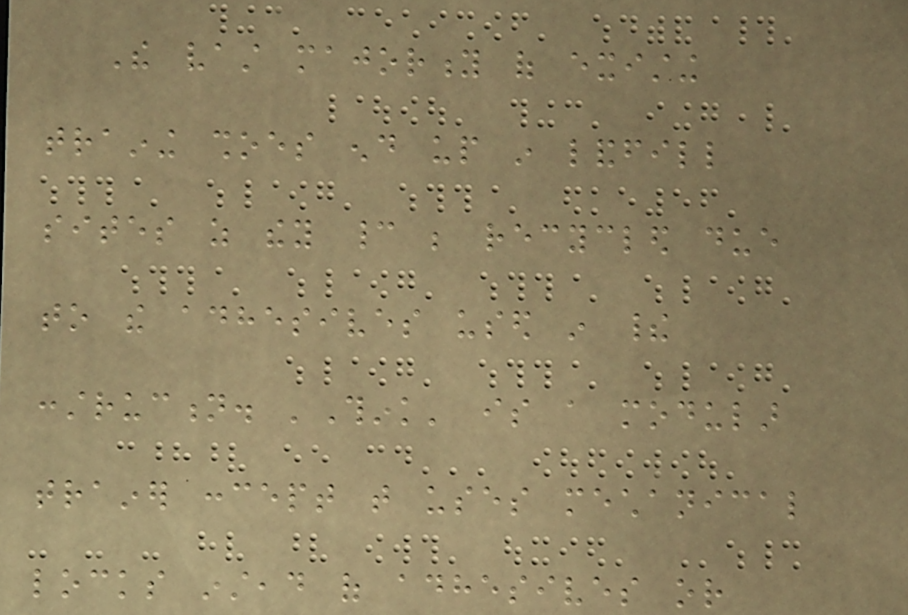The vast majority of existing
training shoes end up in landfill
sites as they cannot be recycled due
to the adhesives used in their
construction. 'Think' is a modular
trainer concept that uses mechanical
locks instead of adhesives or
